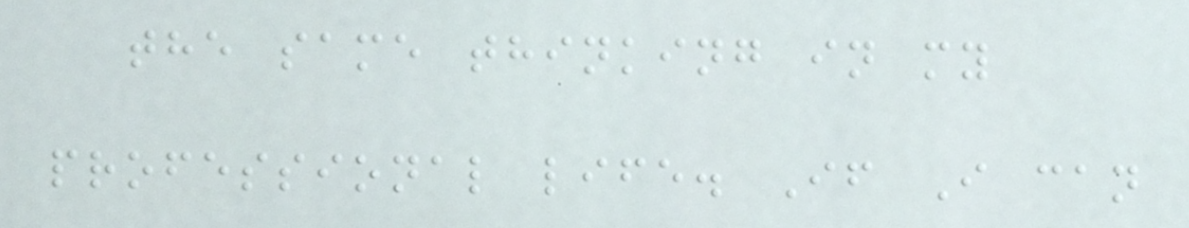the same thinking in my
professional life. If I can
